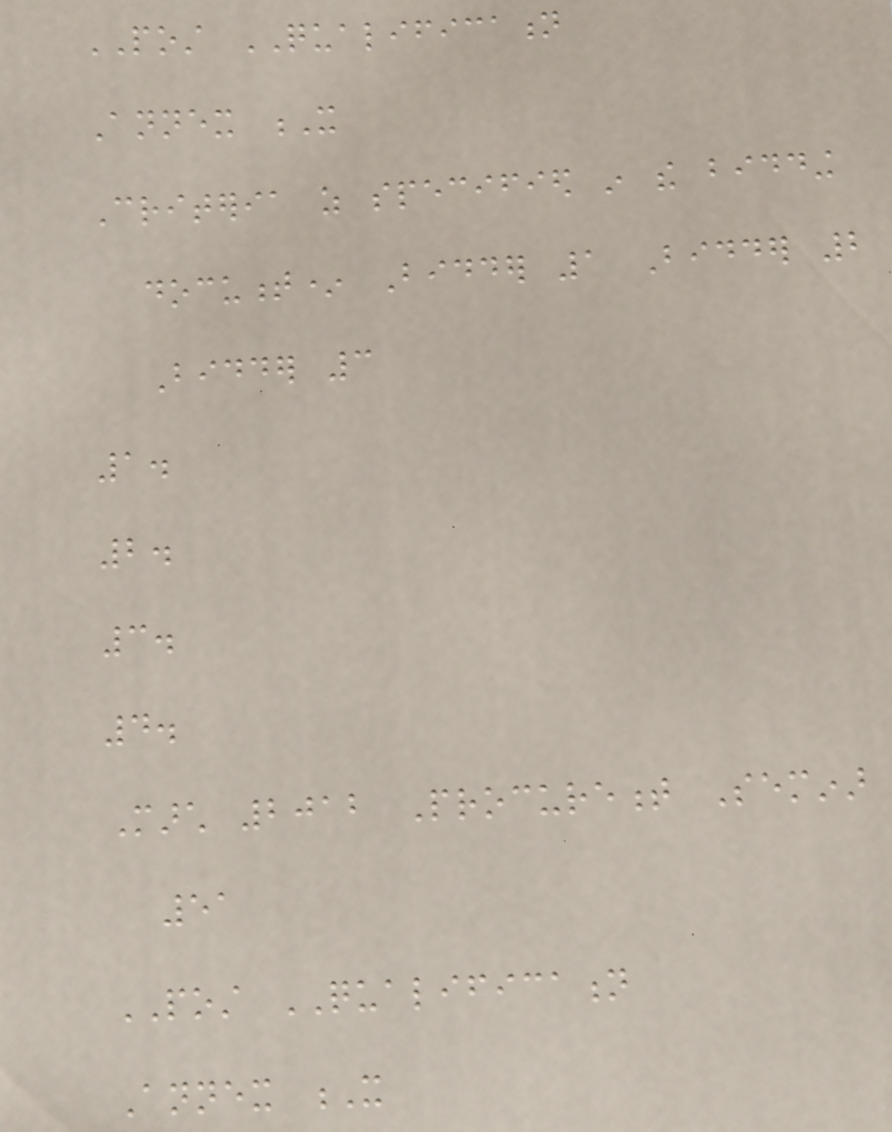POST QUALIFICATION
Annex X
Criteria as specified in the bidding
document* Bidder 1 Bidder 2
Bidder 3
1.
2.
3.
4.
March 2012 Procurement Seminar
51
POST QUALIFICATION
Annex X
